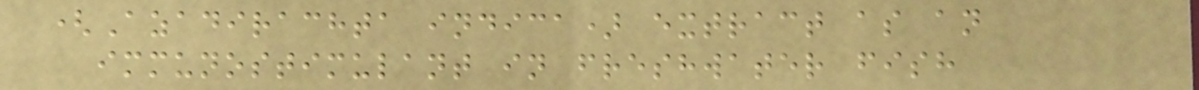(Azadirachta indica) extract as an
immunostimulant in freshwater fish
